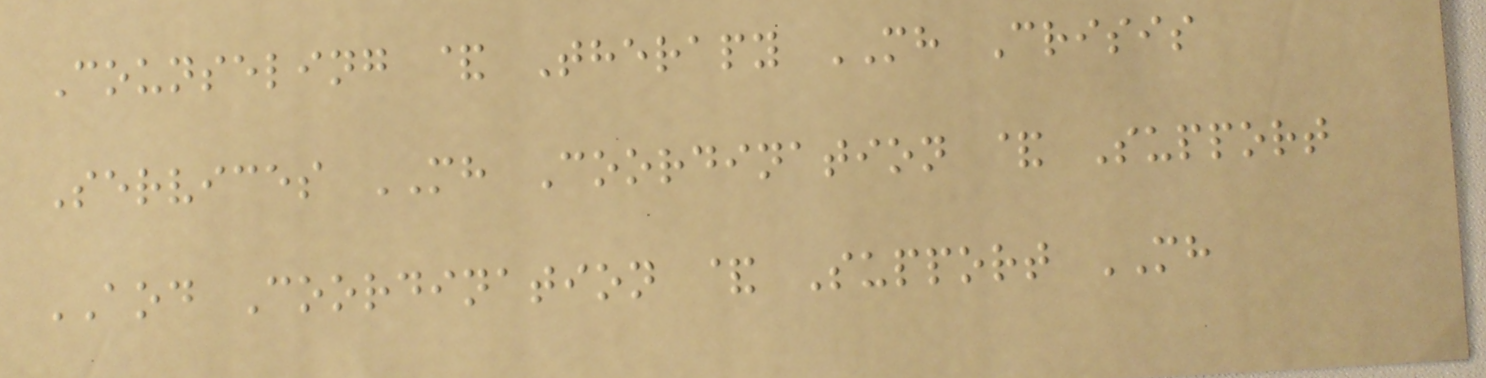Counseling & Therapy MH Crisis
Services MH Coordination & Support
AOD Coordination & Support MH
